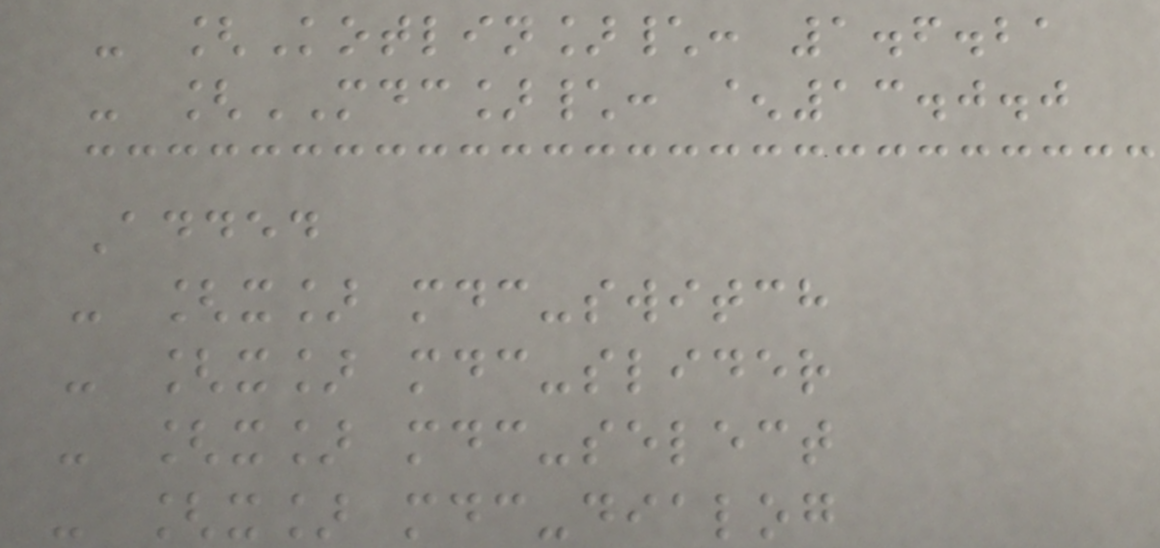- [Kotlin]\: 1.6.21
- [MDC]\: ^13.0.0
Added
- [x] mdc-switch
- [x] mdc-slider
- [x] mdc-select
- [x] mdc-dialog
